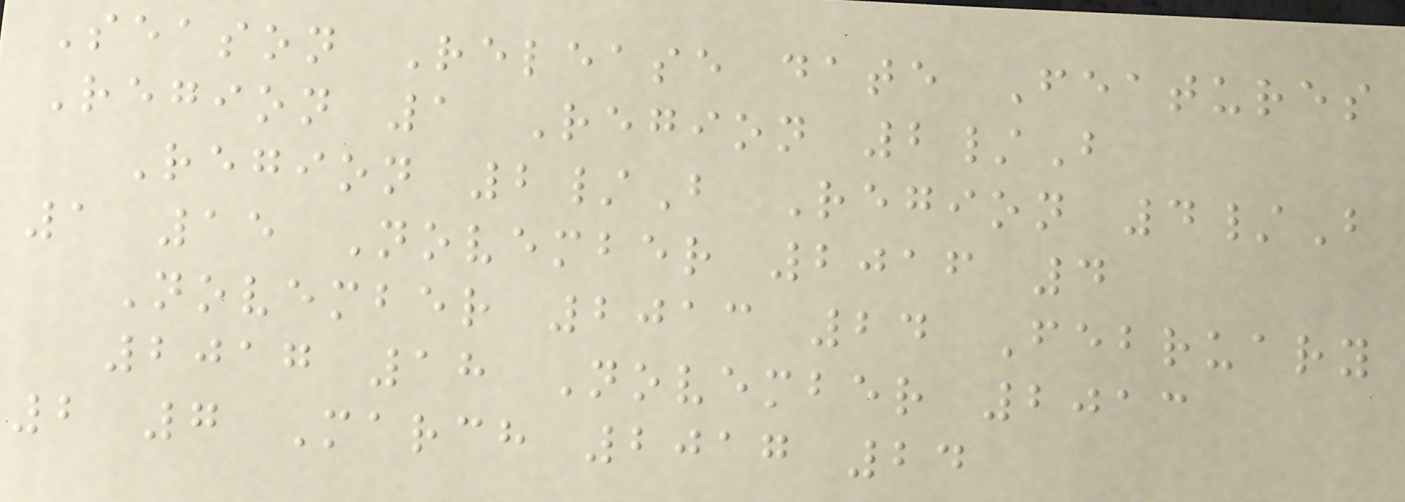Season Release date Features
Region 1 Region 2/B
Region 2/B Region 4/B
1 15 November 2016 4
November 2013 24 February
2017 18 November 2013
2 7 March 2017 24
